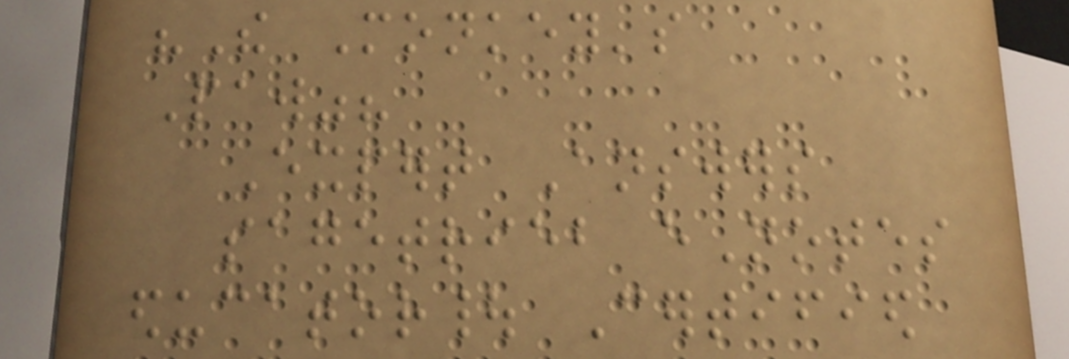"The Monkey's
Paw"?
Expert Answers
sagetrieb eNotes
educator| Certified
